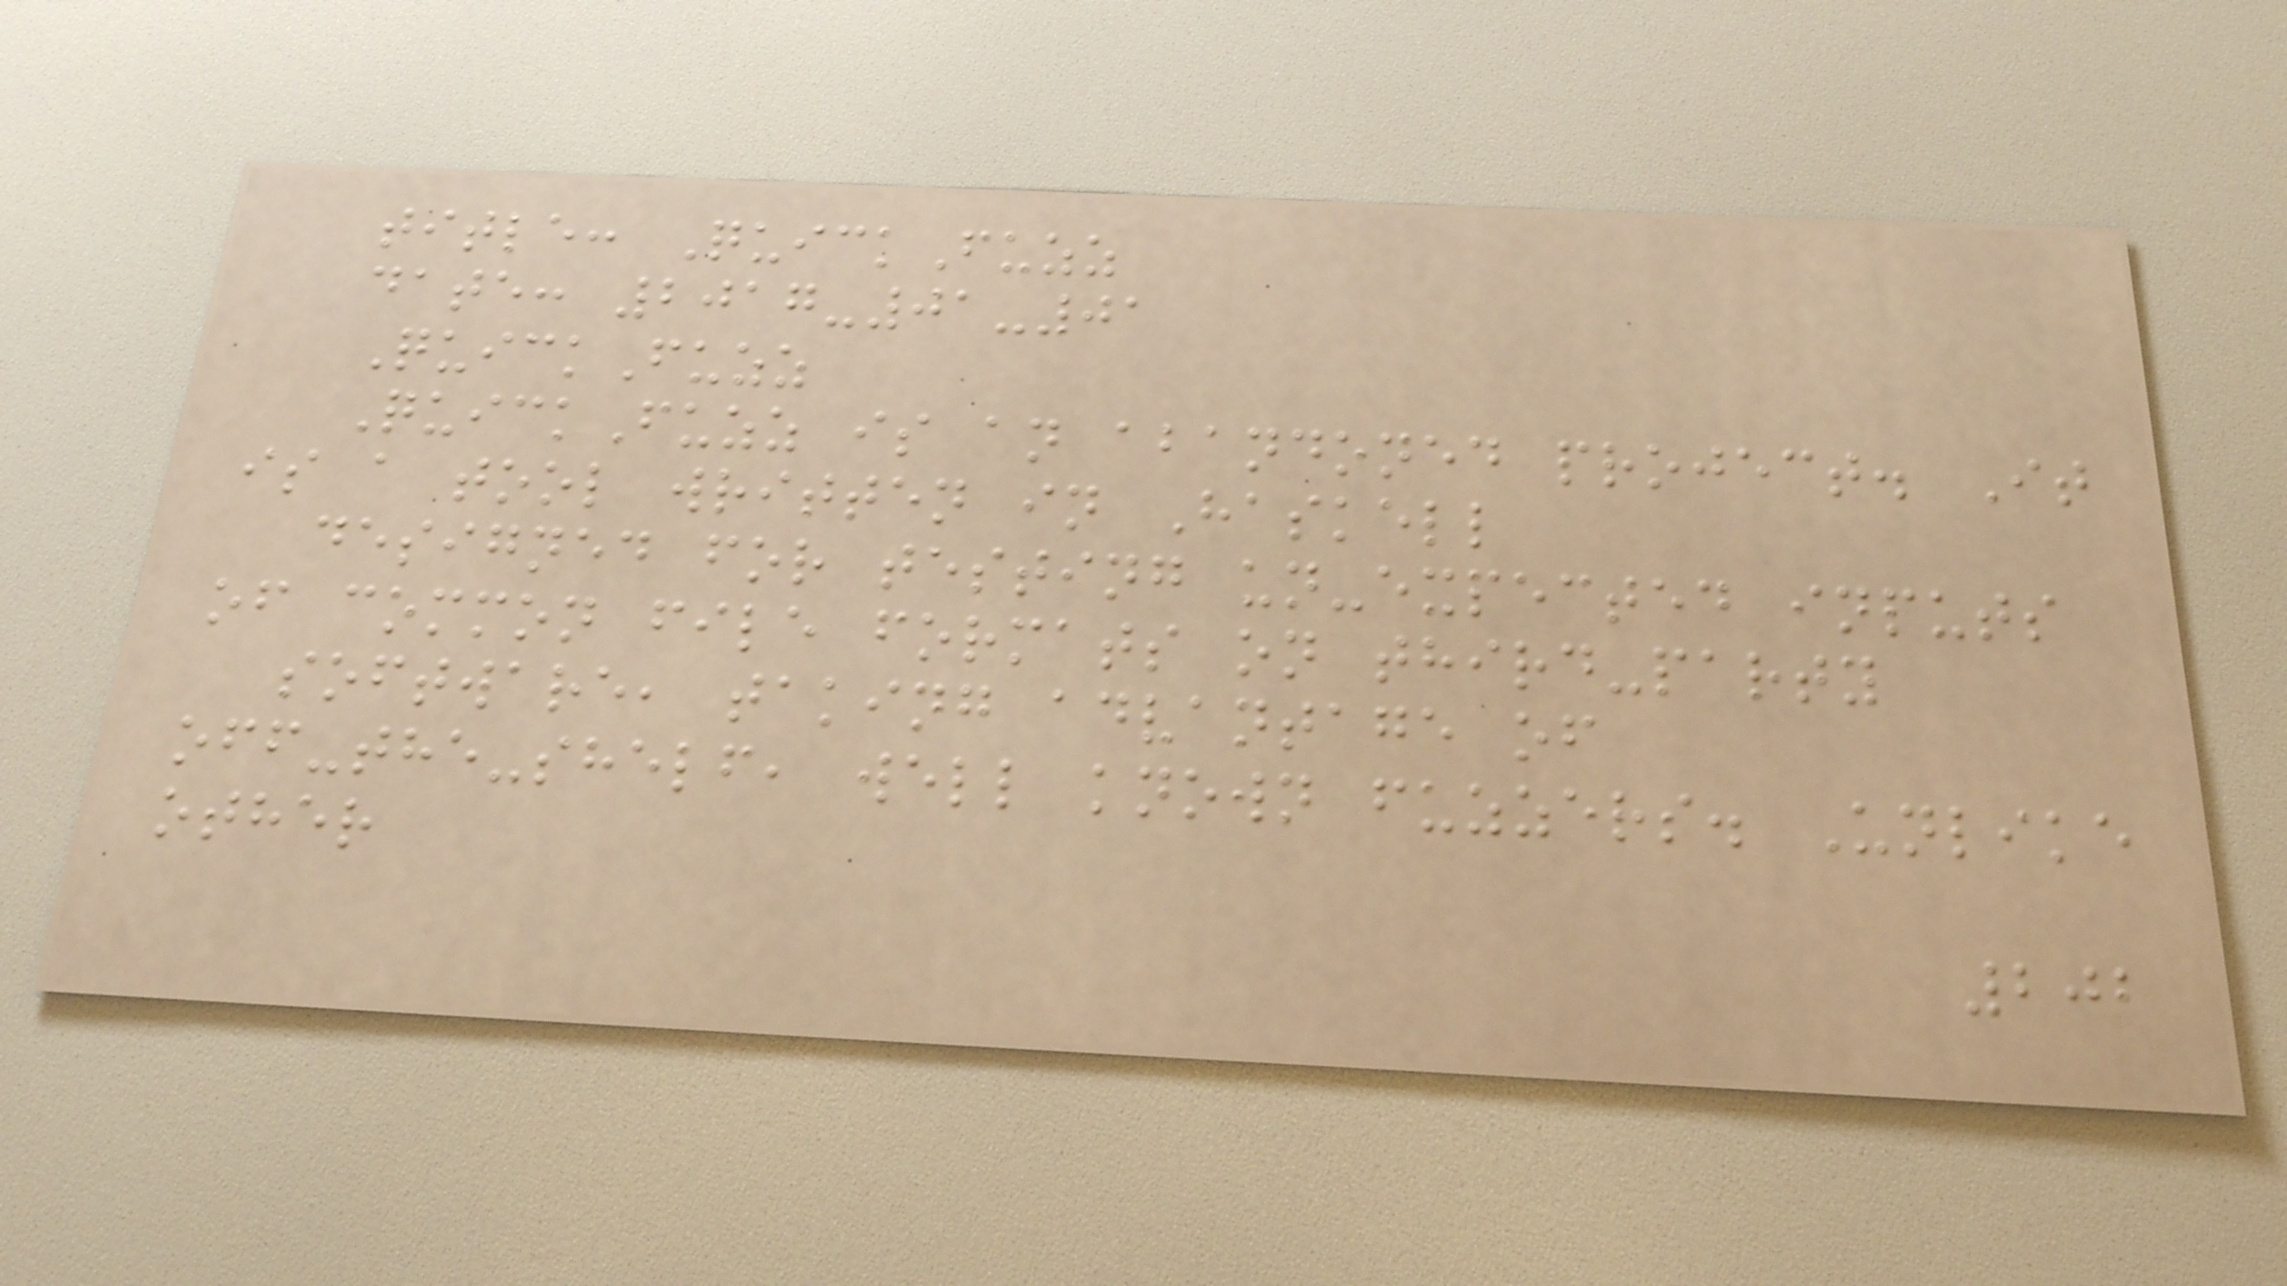title: QuickFuzz
date: 2017-01-01
QuickFuzz
QuickFuzz is an abandoned project. It
is a tool written in Haskell
designed for testing un-expected inputs
of common file formats on third-party
software, taking advantage of
off-the-shelf, well known fuzzers. Unlike
other
202
